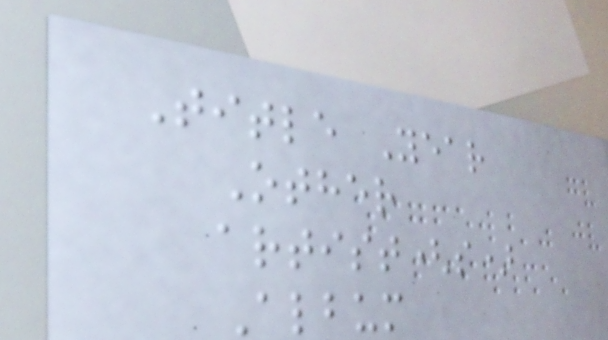Title Year
Other
artist(s)
Album
